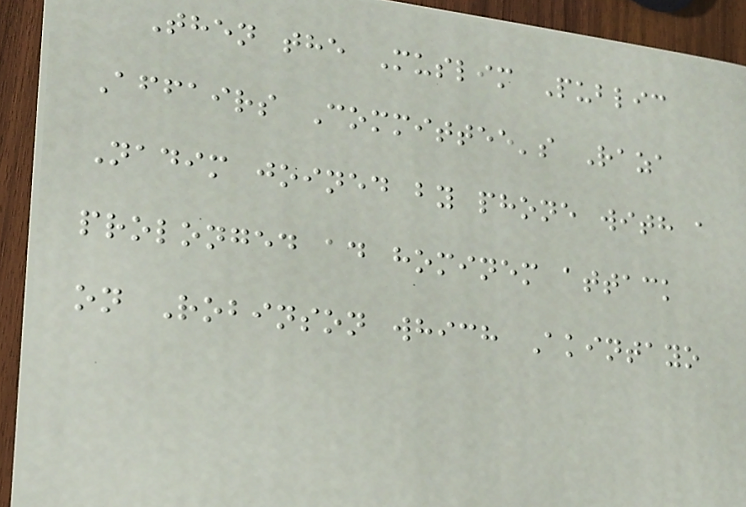Then the Muslim Public
Affairs Committee's Raza
Nadim joined by phone with a
prolonged ad hominem attack
on Robinson which Akintayo
